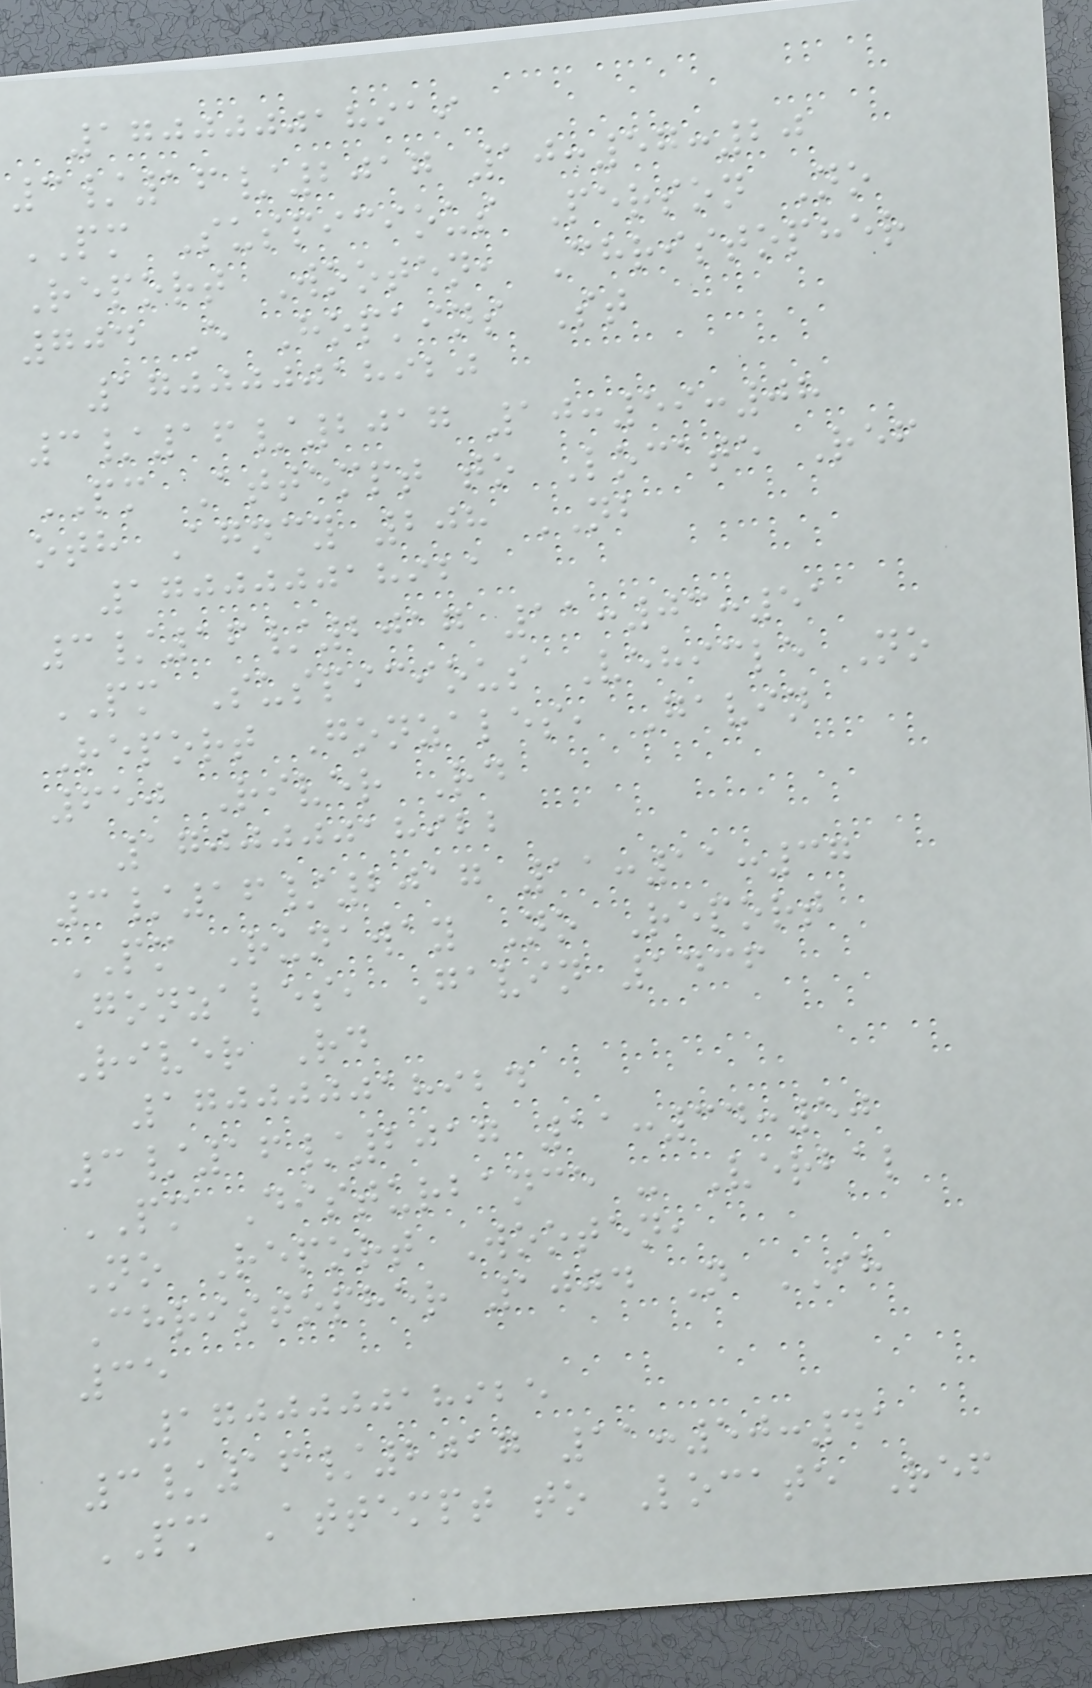170000018919
3/16/2017 10:57:20
PM Suspicious Person No
Report Wooten, Christopher
704 E Hopkins St
170000018920
3/16/2017 10:59:08
PM Attempt to Locate Ref
oth Agncy 208 NB
170000018921
3/16/2017 11:03:51
PM Suspicious Vehicle No
Report Gonzales, Gavin
650 River Rd
170000018922
3/16/2017 11:11:37
PM Runaway No Report
Gonzales, Gavin 1436
River Rd
170000018924
3/16/2017 11:34:50
PM Disturbance - Verbal
No Report Wooten,
Christopher 1004 N IH
35
170000018925
3/16/2017 11:50:41
PM Attempt to Locate Ref
